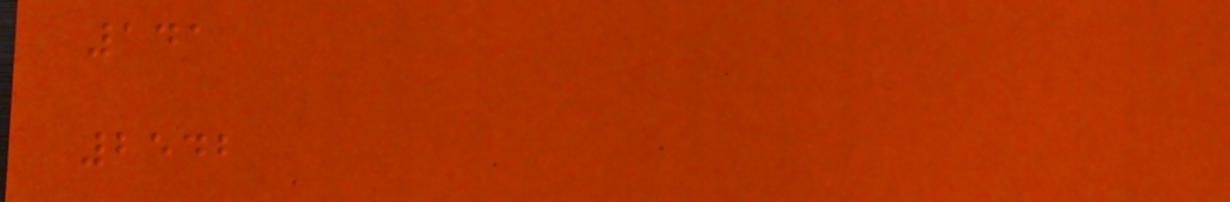141
2542
